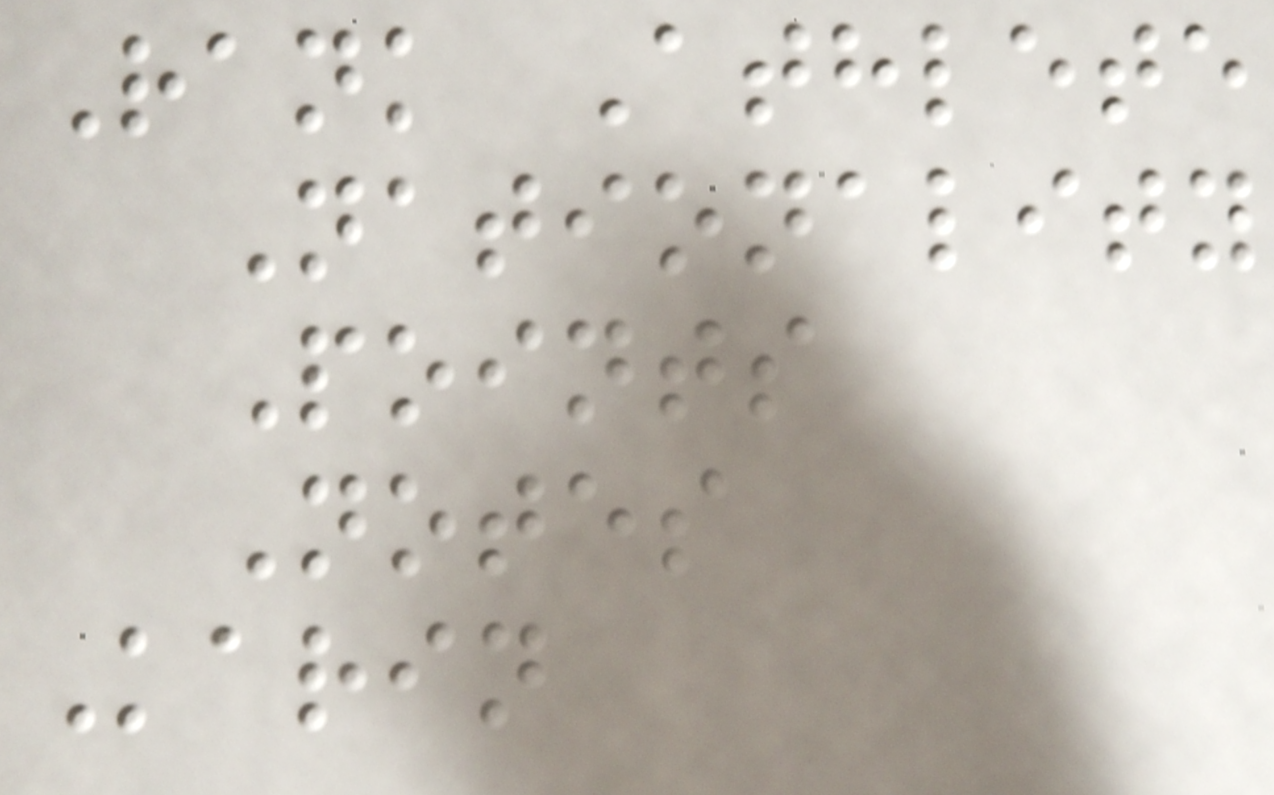Rank Athlete
Nationality
Points
Notes
Karin
